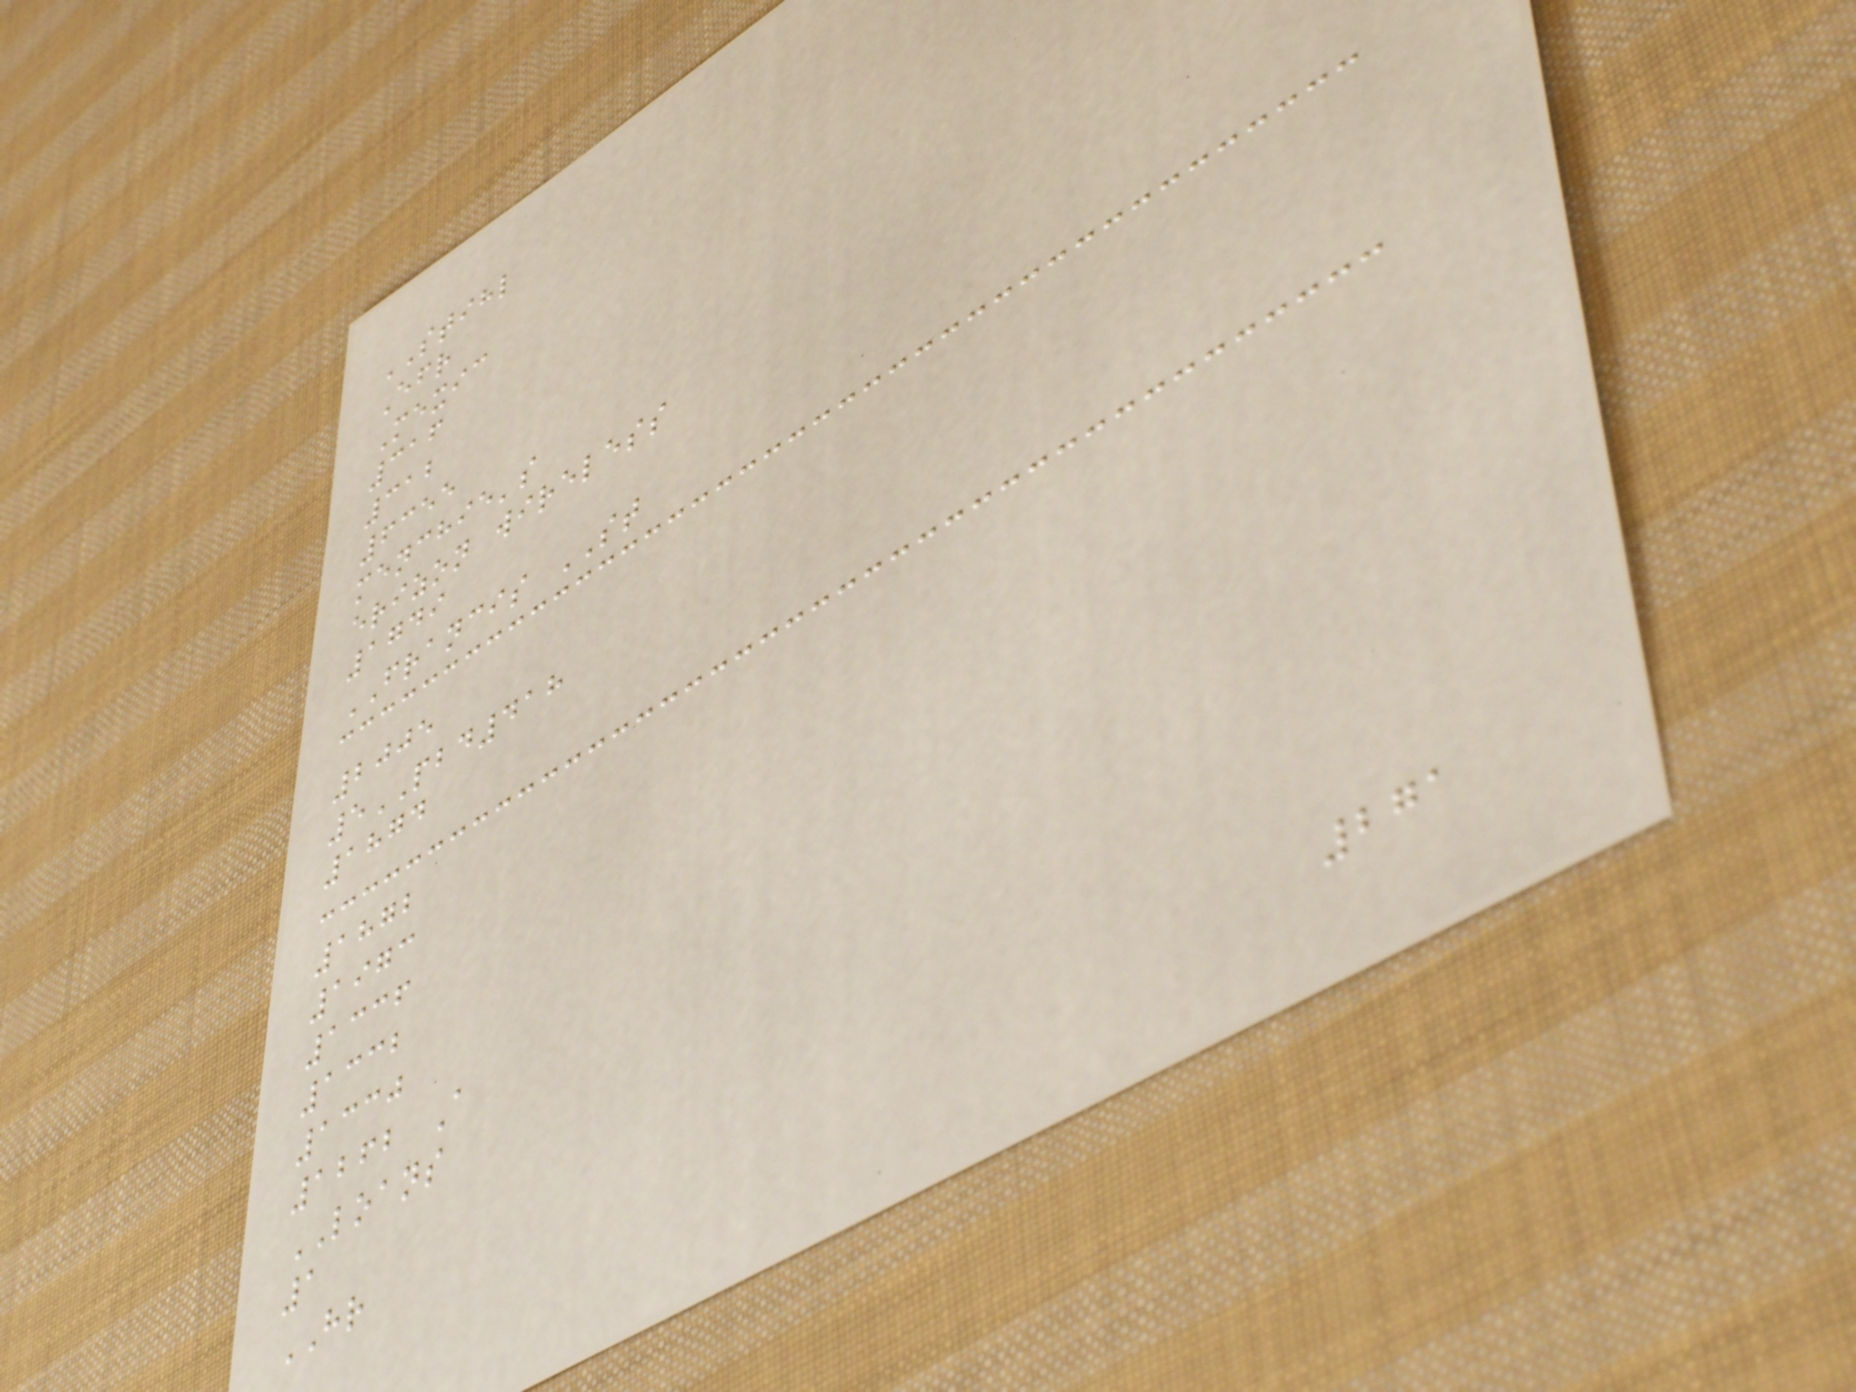STIHL
Efr
Mexic
316
312
6355
menchie's
erizon wireless
1749
FRANCIS ST
2005
5PBD418
1874
1872
1973
1336
1332
1330
1262 A
LOANS
1
HR
271
